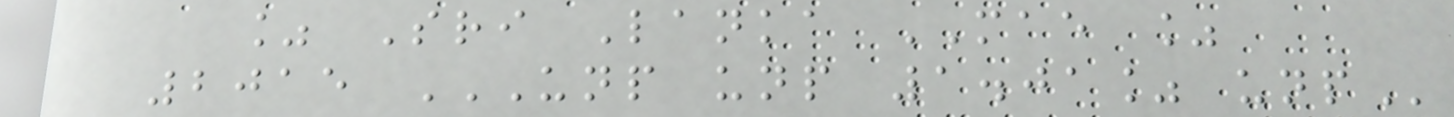% Sri Lanka MAE %
2015 UNP UNP 1.01% UNP
